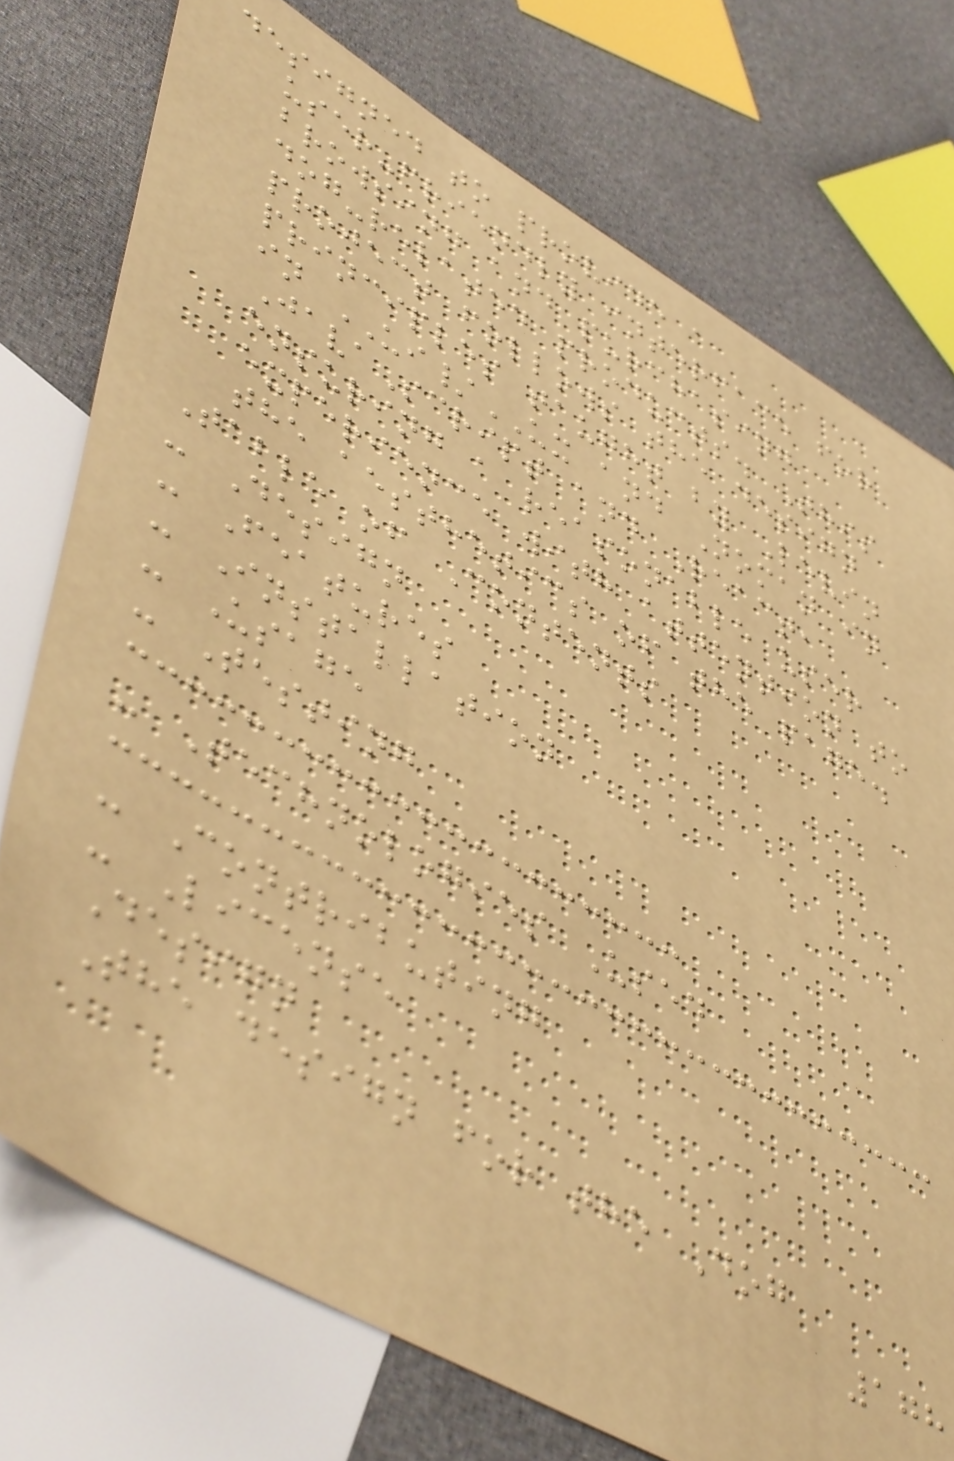designed to provide a
user-friendly interface for
browsing and purchasing
dog-related products. This
project follows the design
principles taught by Levin
in UI/UX and Noman in
JavaScript and React,
ensuring a reasonable user
experience with attention to
the aesthetics of the page.
Table of Contents
- Design
- Features
- Installation
- Usage
- Testing
- Technologies Used
- Contributing
- License
Design
The design for the Dog
178
